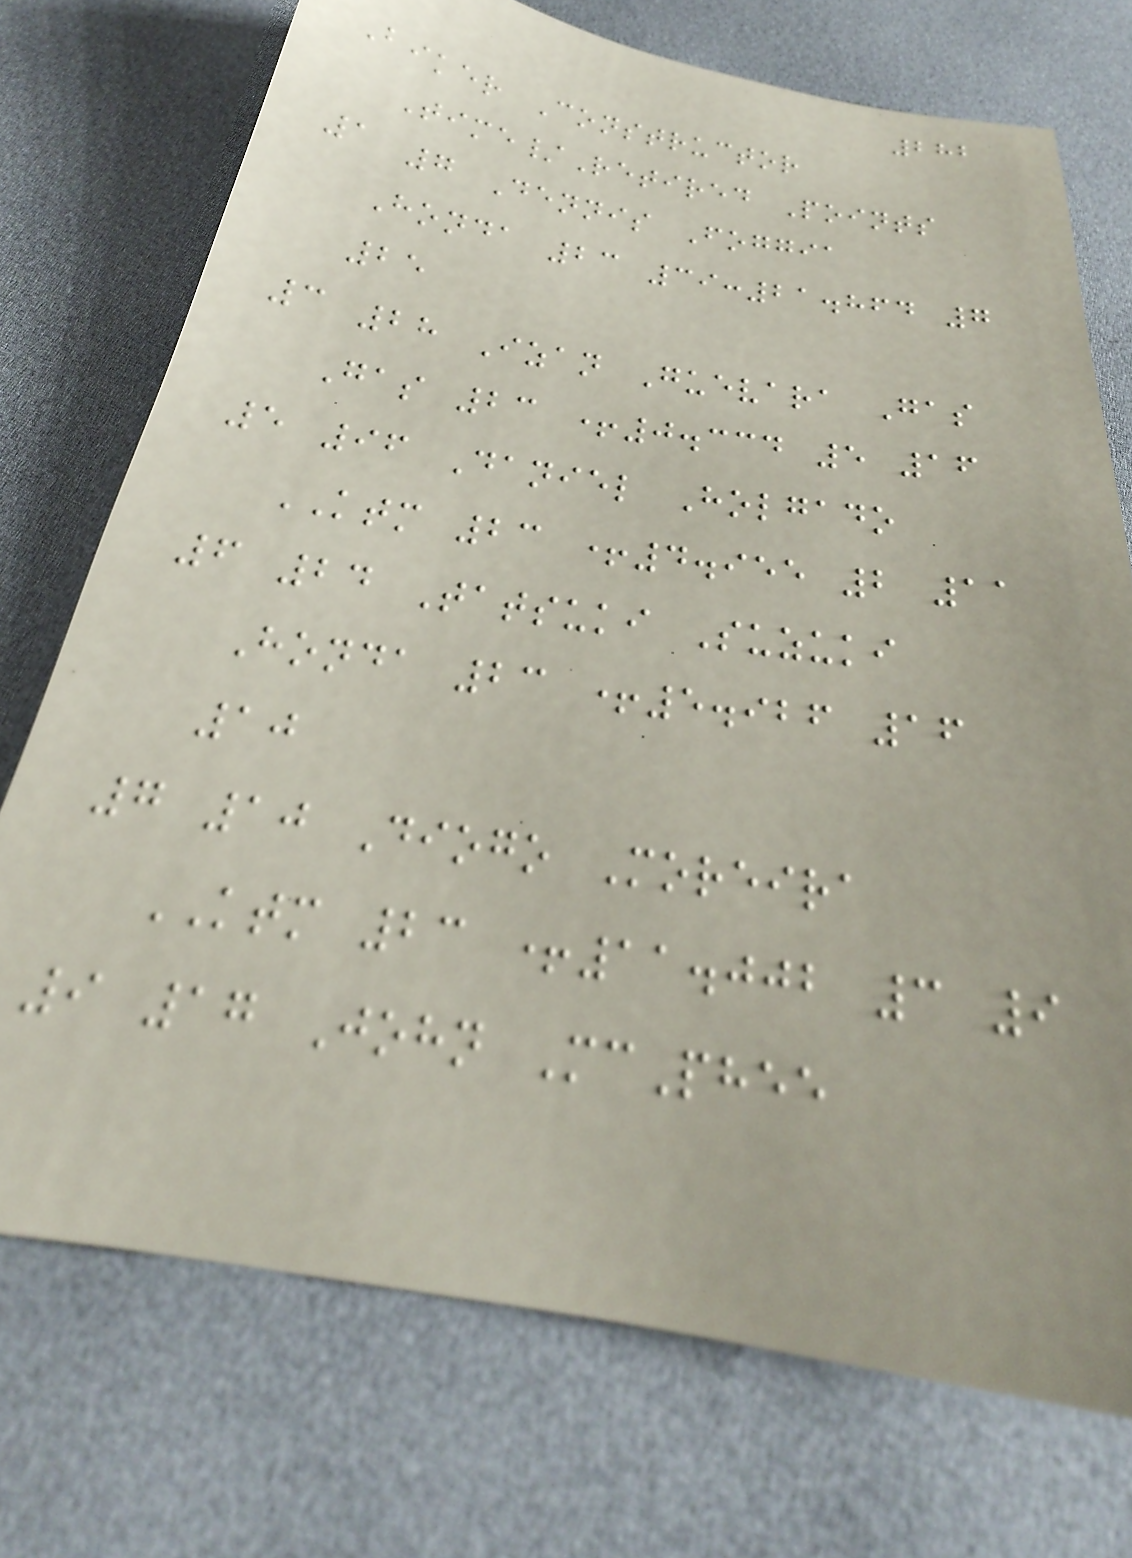282
Biker Constructor
Time/Retired Points
1 7 Dennis Foggia
Honda 23 39:21.864 7
25
3 28 Izan Guevara Gas
Gas 23 +0.334 5 16
5 96 Daniel Holgado
KTM 23 +4.955 2 11
6 24 Tatsuki Suzuki
Honda 23 +5.926 16
10
7 10 Diogo Moreira
KTM 23 +11.002 3 9
9 17 John McPhee
